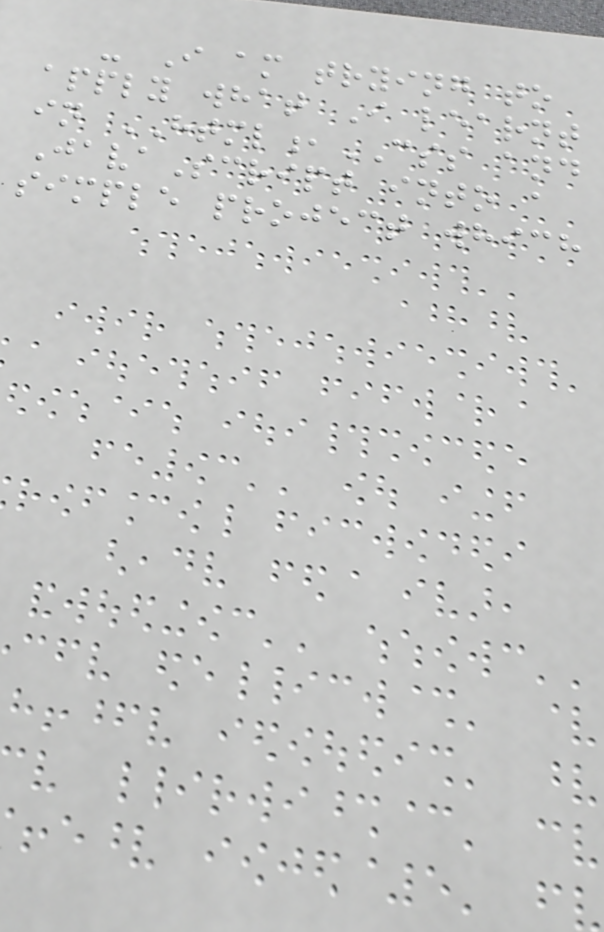- I am trying to
apply what I learnt
in HTML,CSS and
JavaScript into a
simple project which
